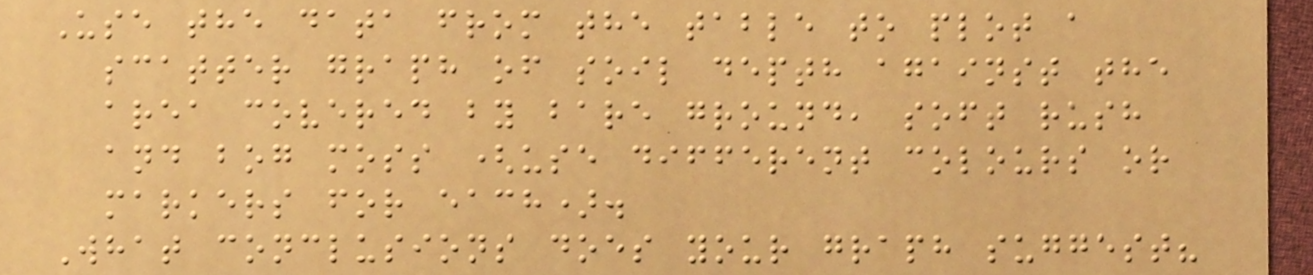Use the data from the table to plot a
scatter graph of soil depth against the
area covered by bare ground, soft rush
and bog moss (use different colours or
markers for each).
What conclusions does your graph suggest?
